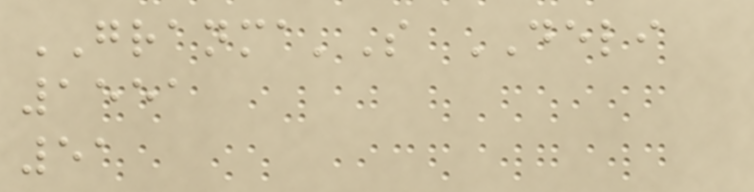GRANMA'S DELI
1551
51
